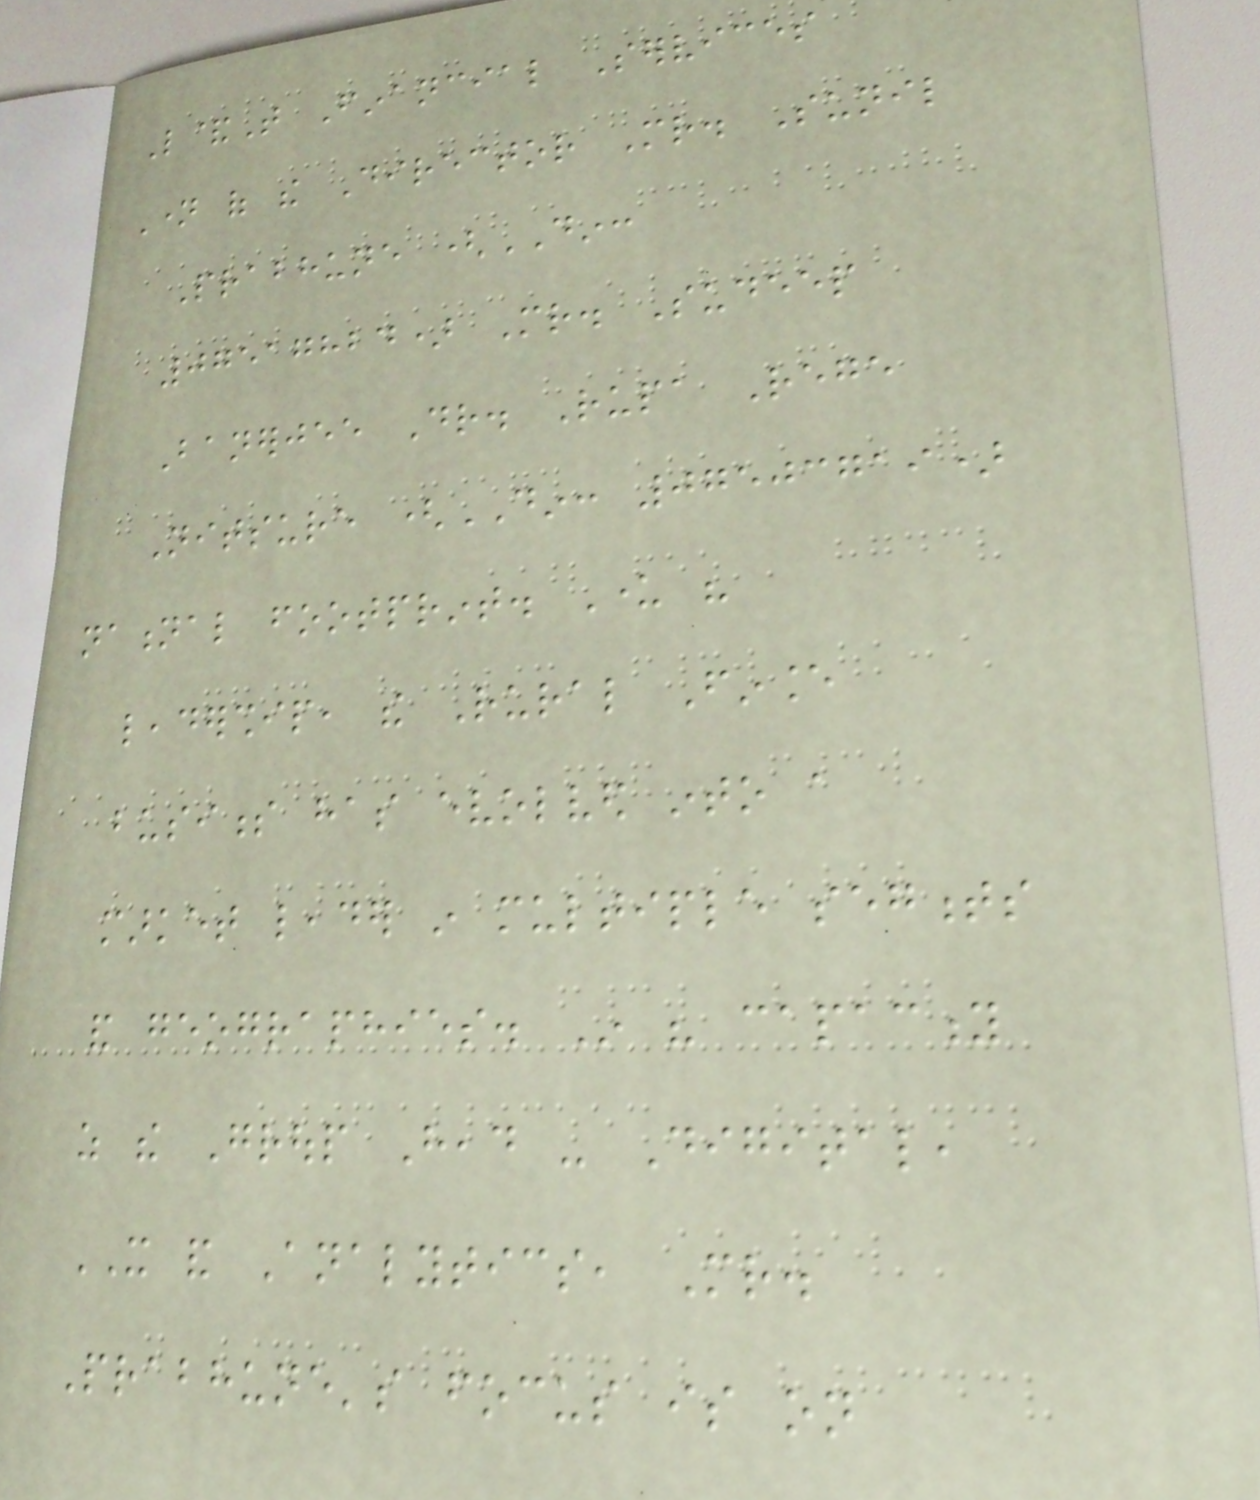L&T Financial Services
Name of the Director Mr. Sunil
Prabhune (DIN:
07517824) Mr. Sudeep
Banerjee Dr. Rupa Rege
Nitsure (DIN: 07503719)
national footprint. Under his
leadership, the Rural Finance
business has evolved into a
market leader in multiple segments
and geographies. In his capacity
as the Group Head - Digital,
IT and Analytics, Mr.
Prabhune's focus is on
